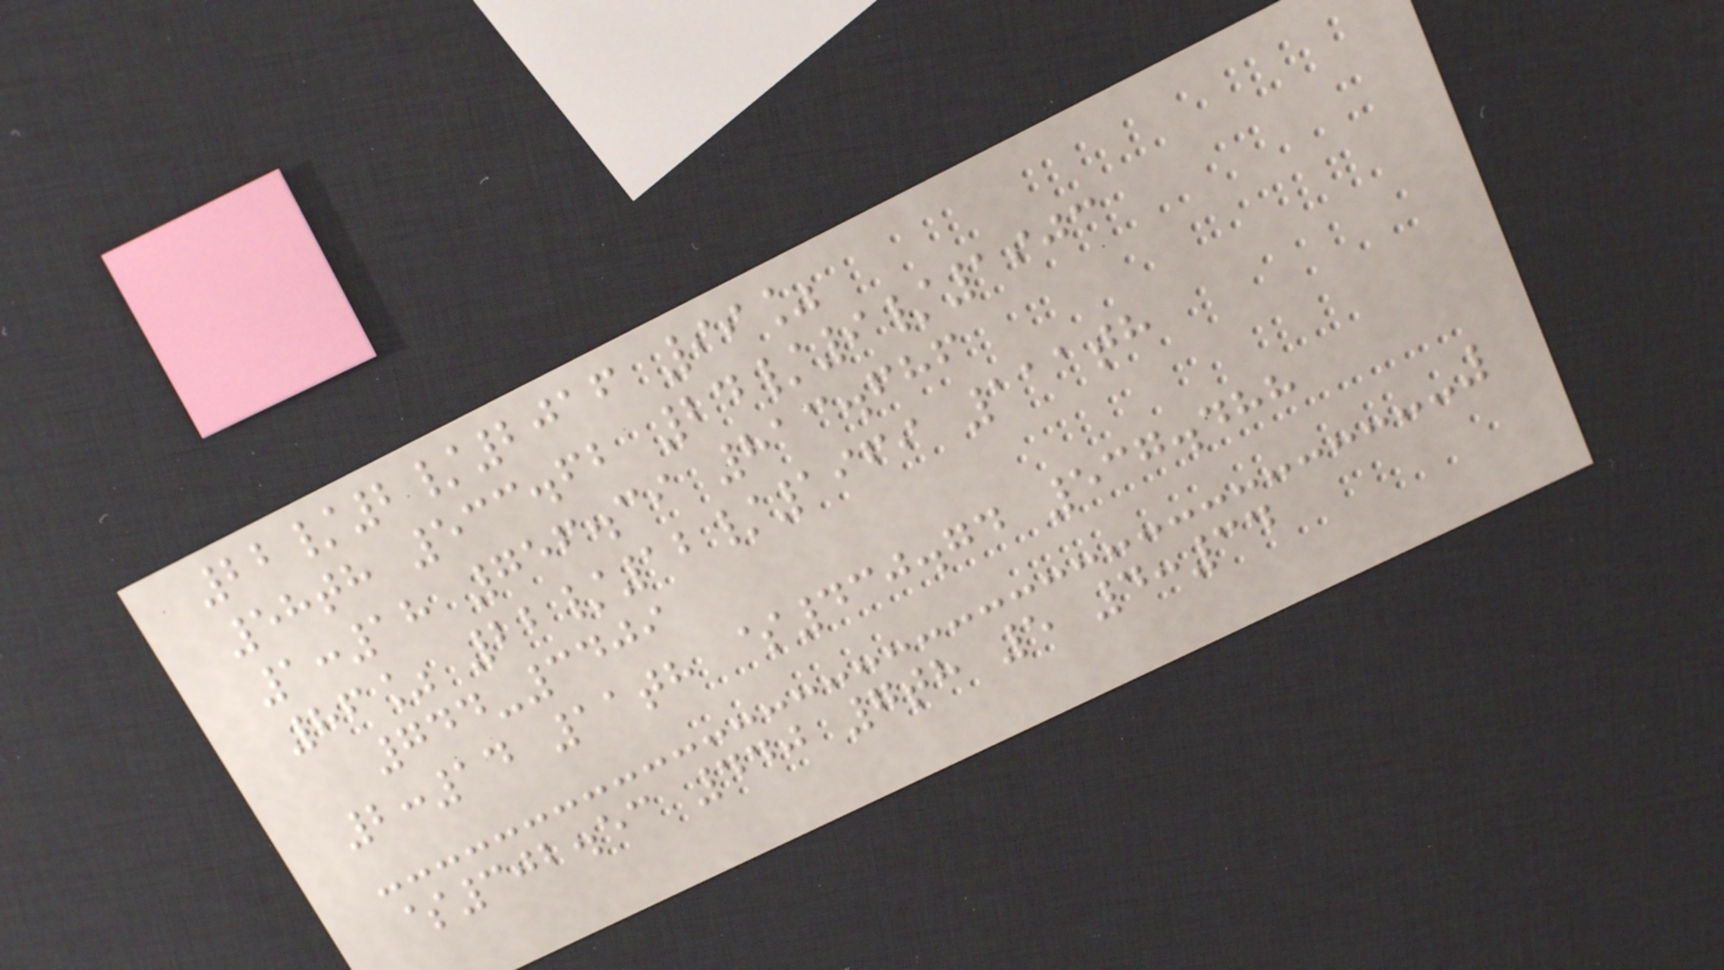22/2/2016 99%
58th 533.62 24/9/1903
1:18 756.39 813.686
86% 22/12/1969 111th
744-3409
2:14 11th $430.74 537.488
$302.53 440 7th 5 4:34
